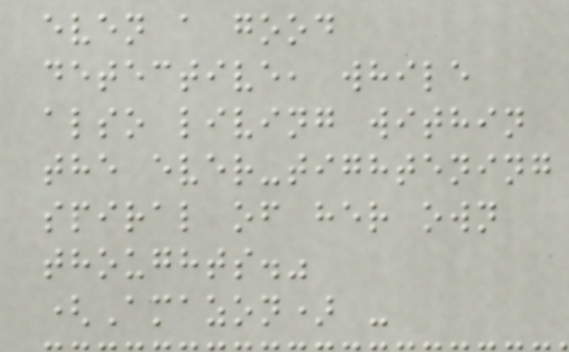even a good
detective, while
also living within
the ever-tightening
spiral of her own
thoughts."
(Amazon) -
